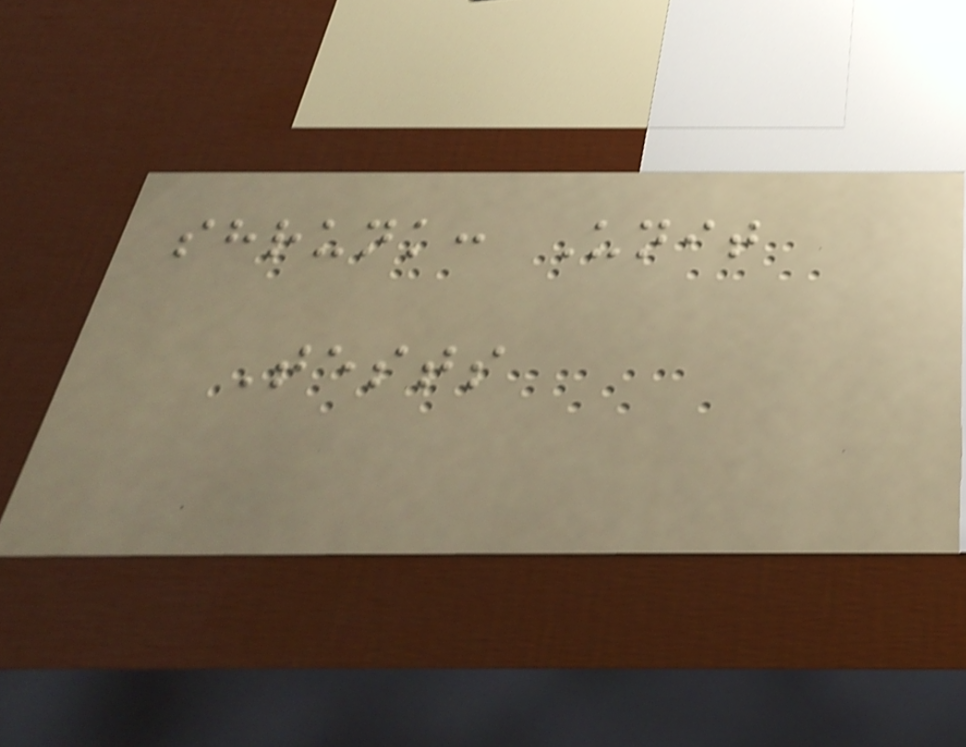shrunk: Unit
Tests
